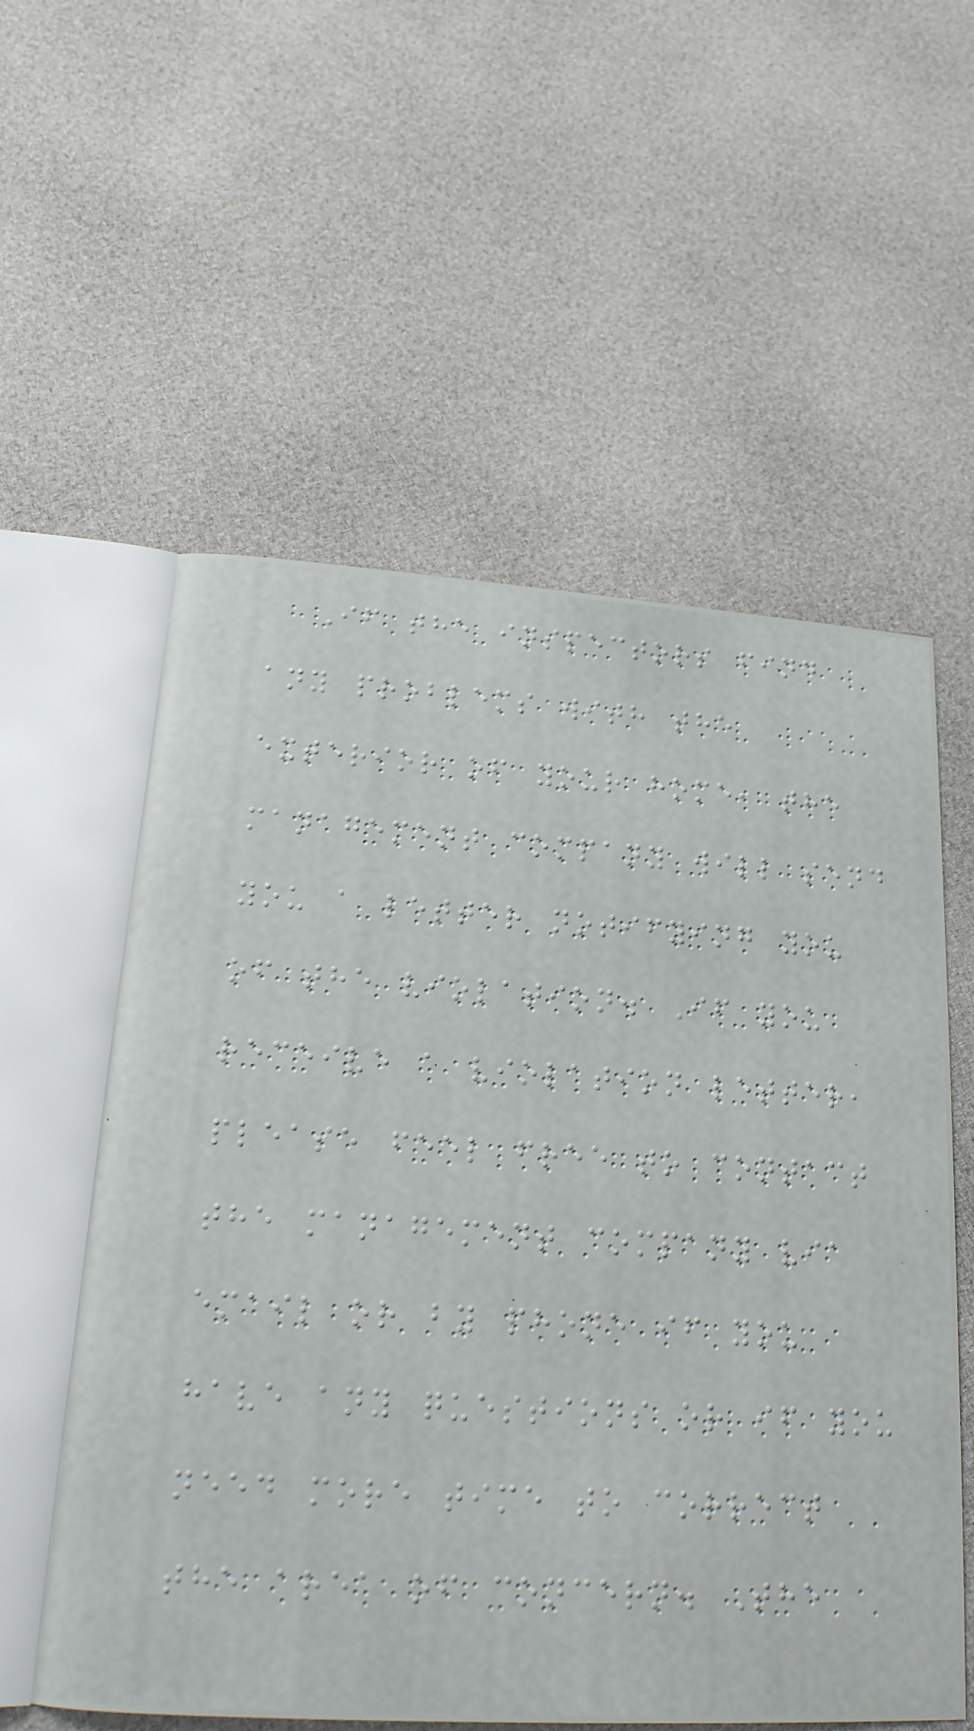If the inspectors find
any problems with the
exterior of your home, the
management company will send
you a letter notifying you
of the violation. If you
receive a violation letter,
please feel free to contact
the management company via
email or by phone if you
have any questions or if you
need more time to correct
the area of concern. The
